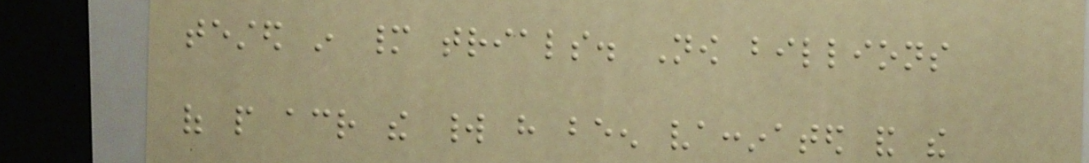tested in many trials. Now billions
of people across the world have been vaccinated and the
